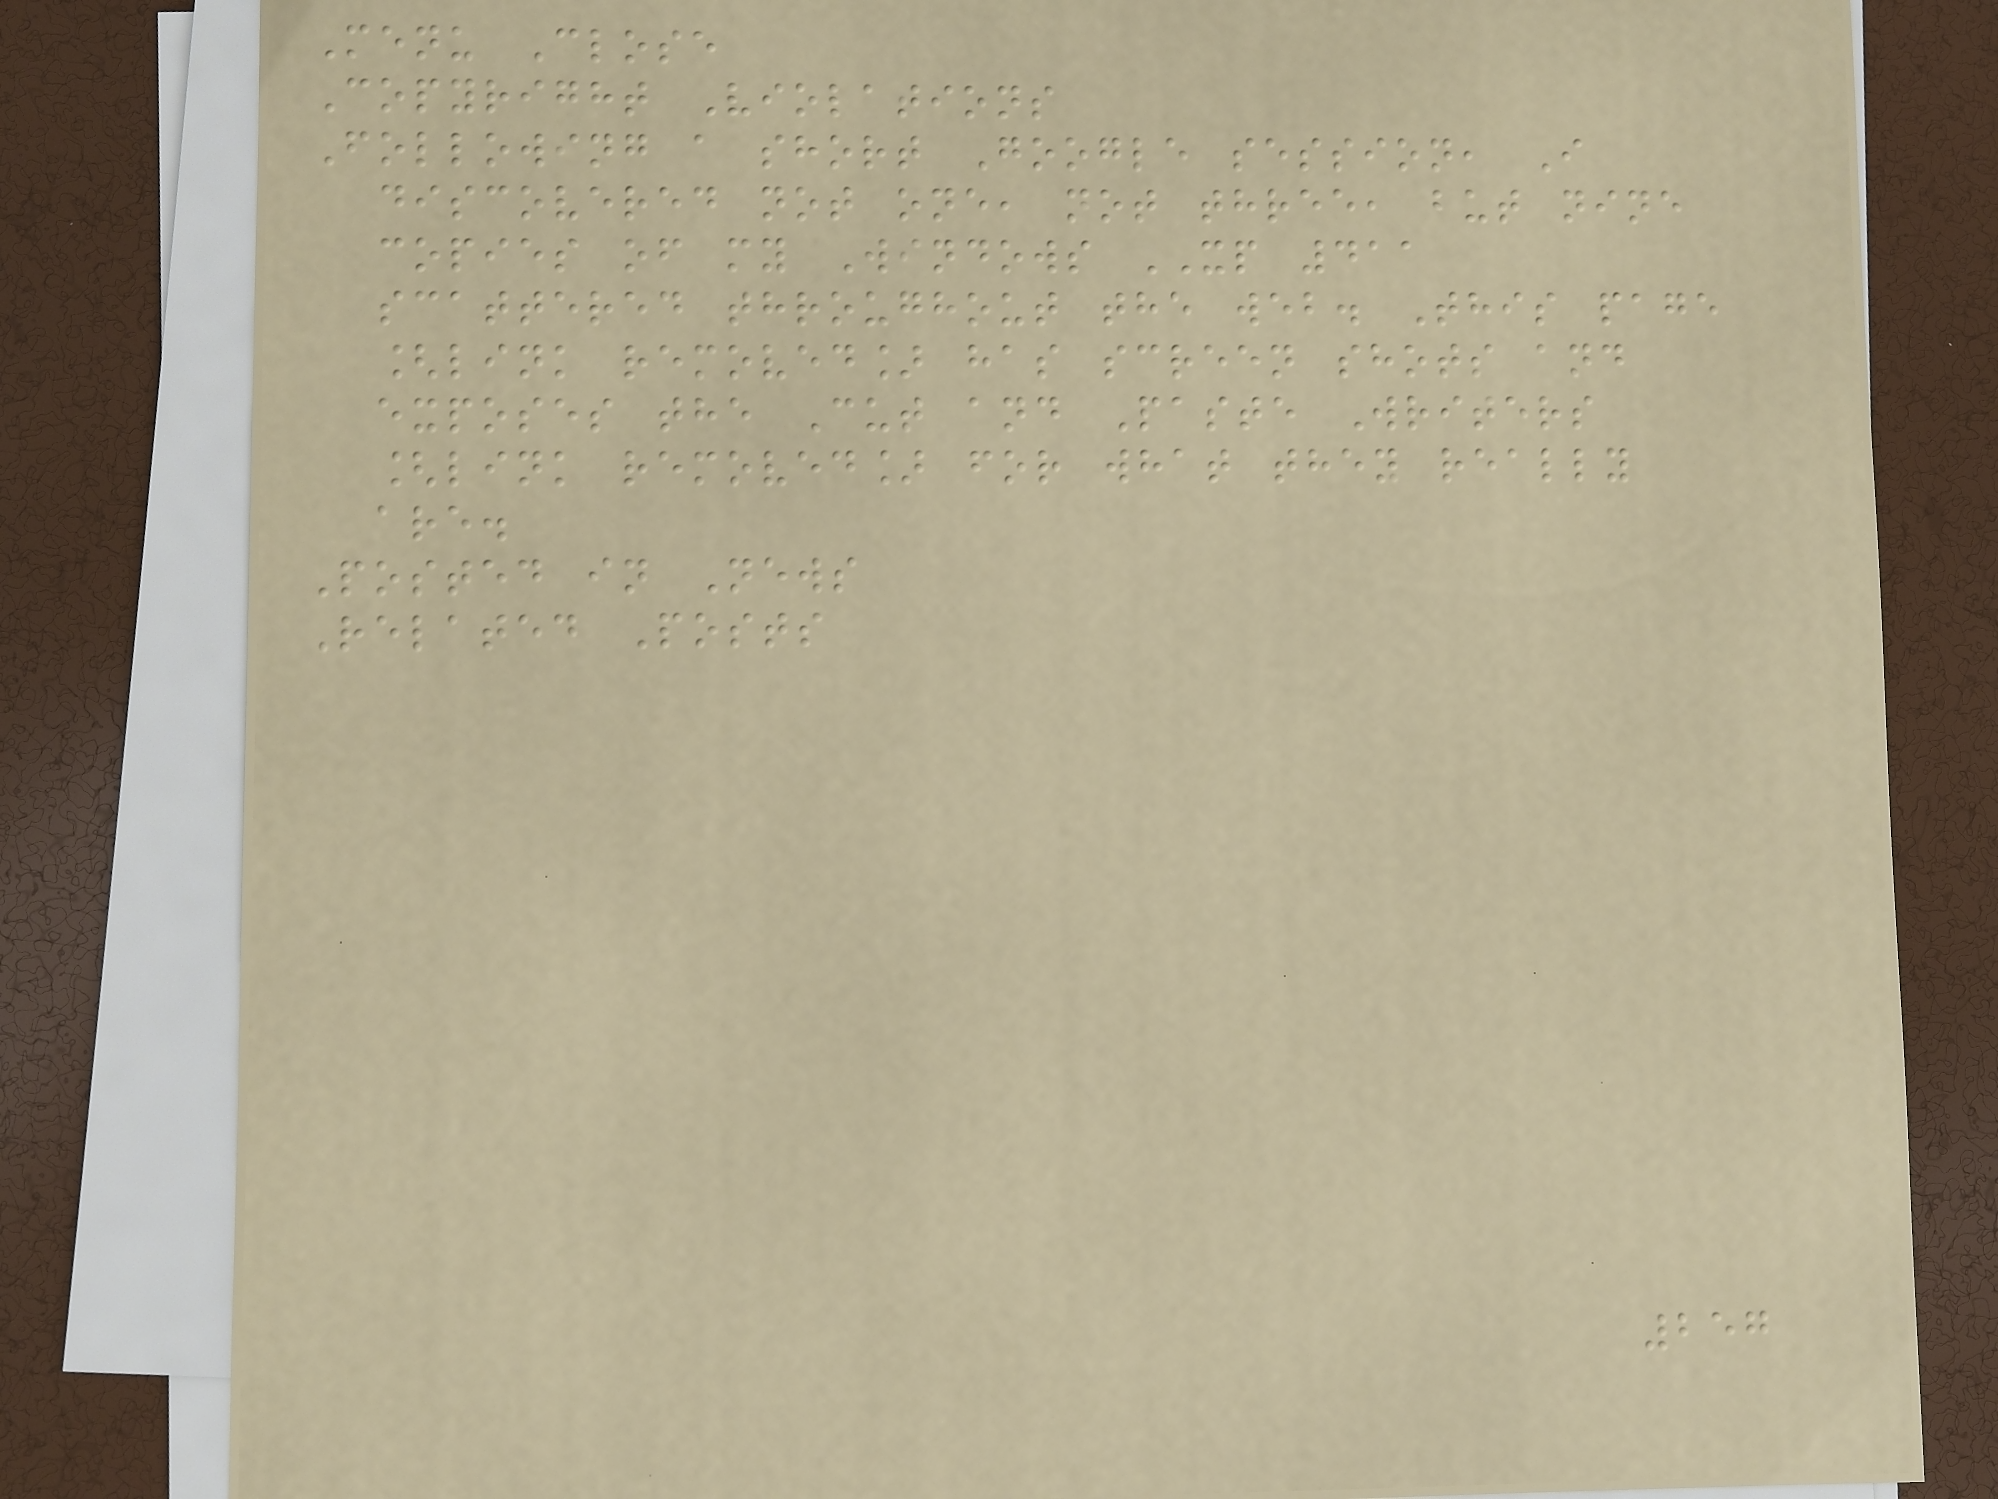Menu Close
Copyright Violations
Following a short Google session, I
discovered not one, not three, but nine
copies of my Windows XP 411
scattered throughout the web. This page
[link removed] has screen shots and
exposes the Cut and Paste Writers
[link removed] for what they really
are.
Posted in News
Related Posts
257
